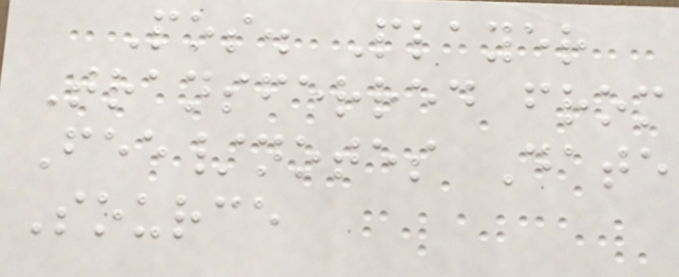Pos. Player
Transferred from
Fee/notes Date
Source
